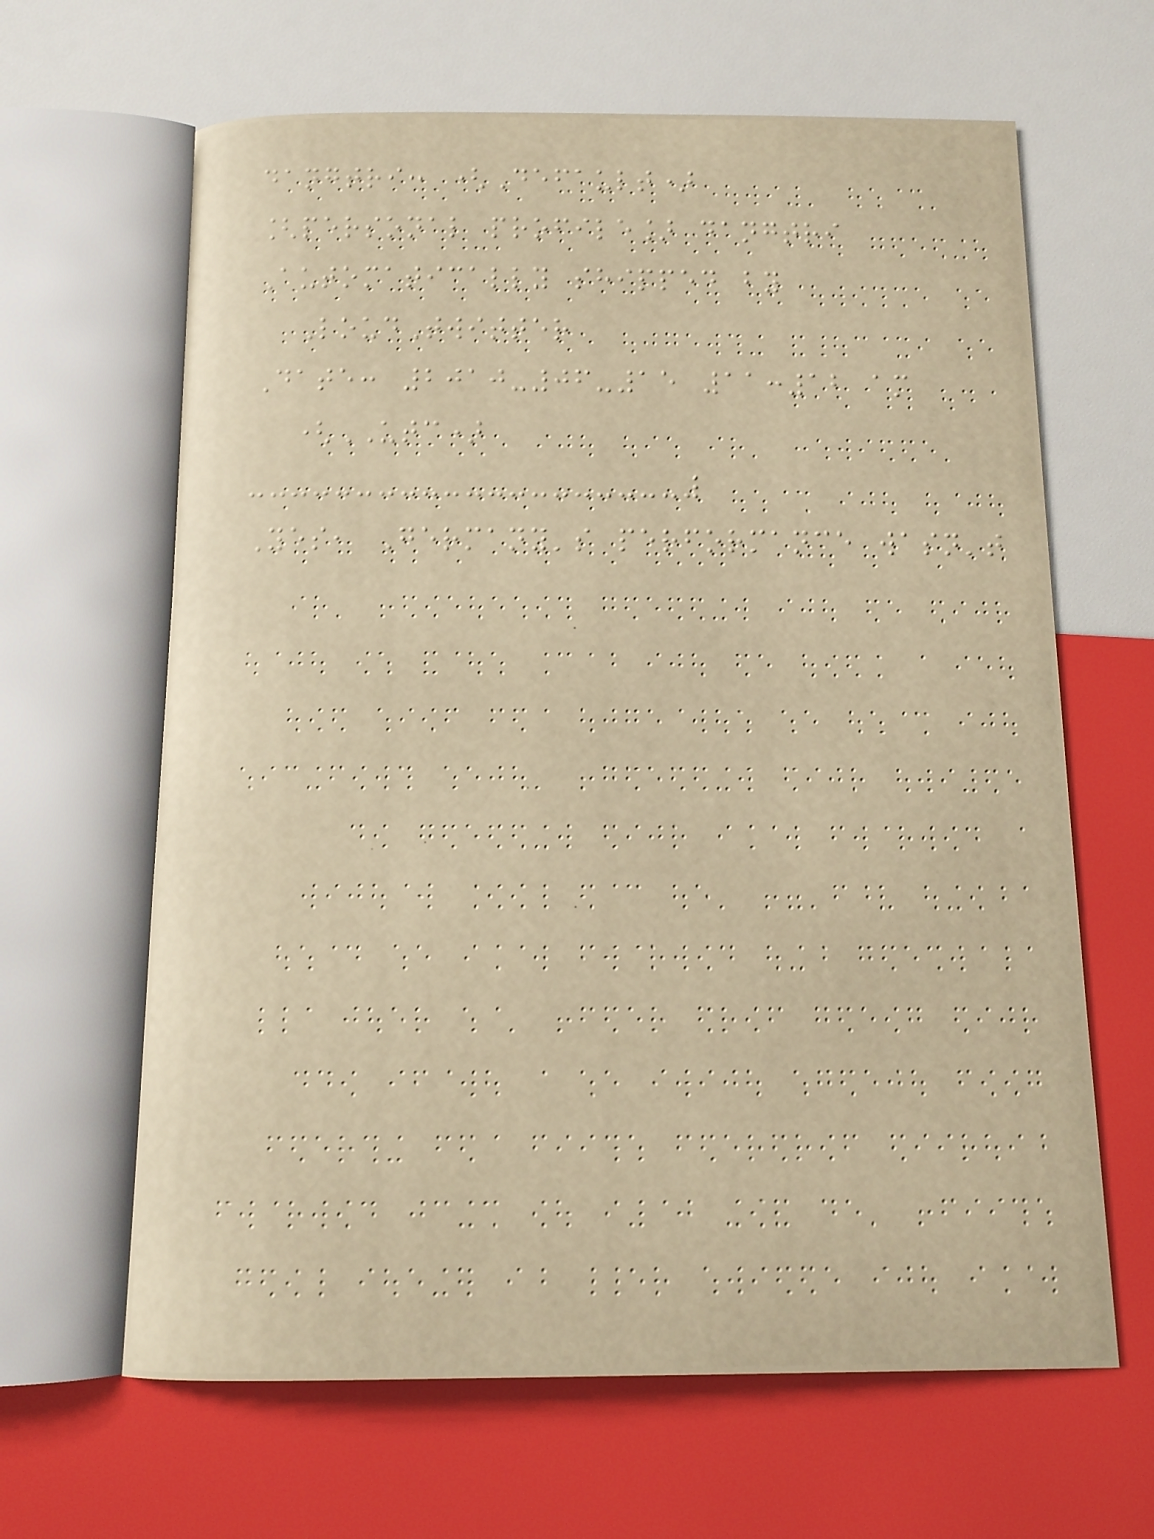dangtri: (Default)
[personal profile] dangtri
Automatically shipped by
LoudTwitter
Date: 2010-06-15 11:12 am
(UTC)
Yes, Germany's performance wasn't
